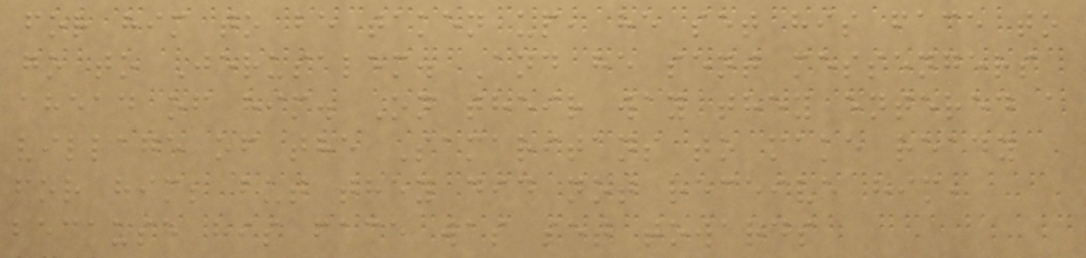for him to be taken up, he set his face to
go to Jerusalem. And he sent messengers
ahead of him. On their way they entered a
village of the Samaritans to make ready
for him; but they did not receive him,
because his face was set towards
